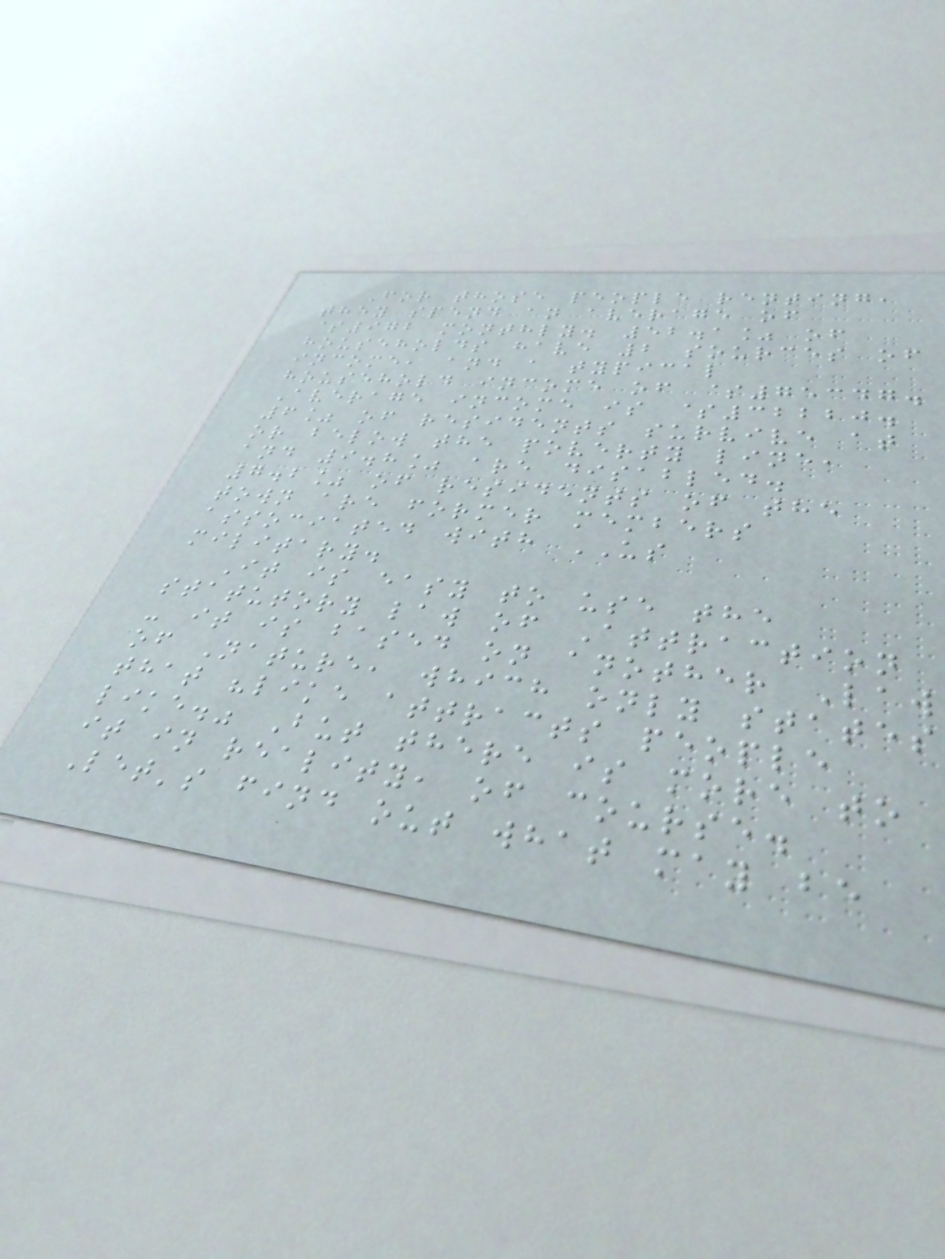For those people renting,
they spend an average of
$972 monthly. 52.1% of
households have 2 sources of
income, and a typical
household income of $75347.
Average income is $32220.
6% of residents survive at
or below the poverty line,
and 9.8% are disabled.
7.2% of residents of the
town are former members
associated with US
military.
It is easy to use the
statutory law of Attraction
- it is based on another Law
of Nature, which only states
that "like attracts people
like." But there is more to
it in reality, of course.
Let's find out what may be
